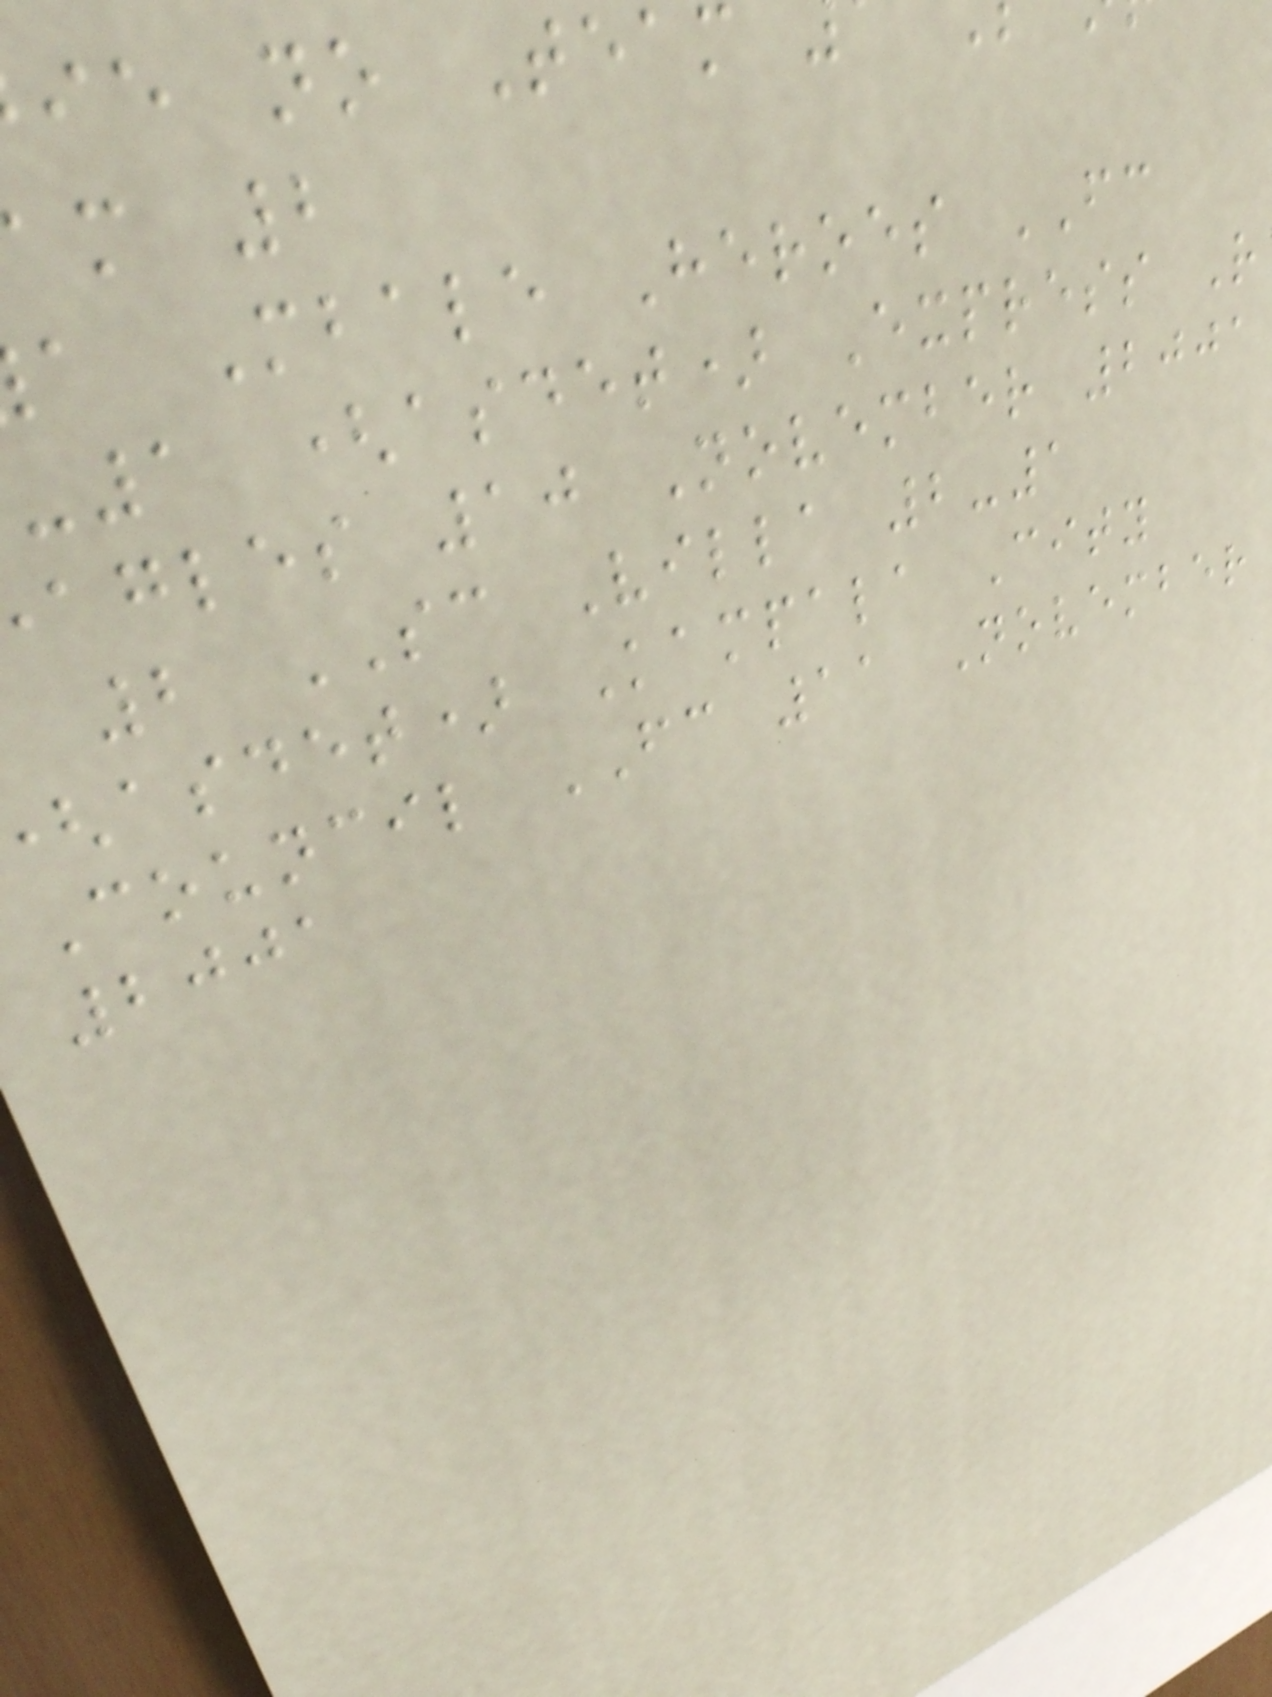ie no Team
m 2
a Mbale Heroes FC
-1 (asdet) Express R
agles 10 November 2001
2 SC Villa 2-1
asdet) Kampala City
Council FC 11 November
2001
